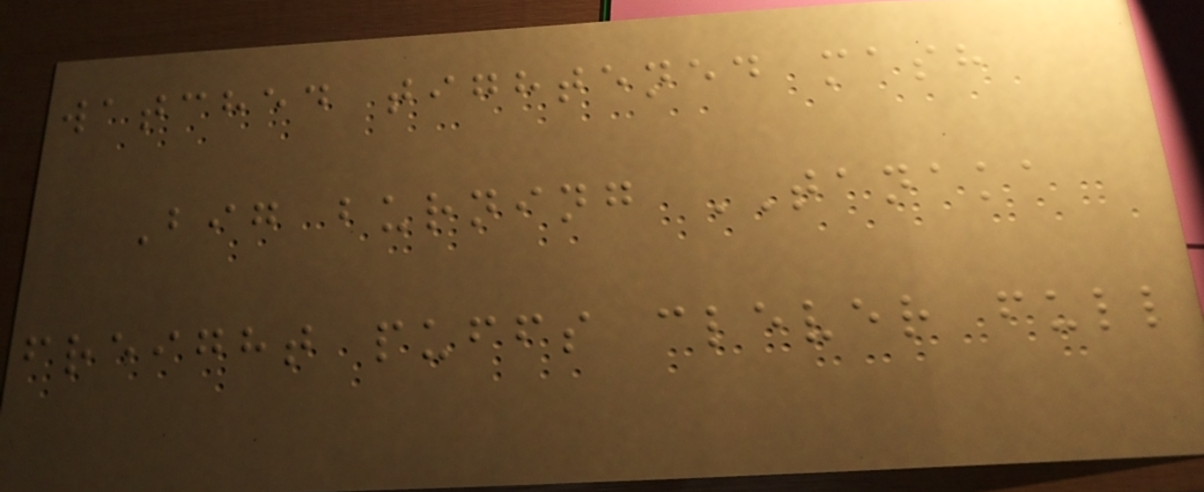watched tightened mash
Big burning TANAKA
freight puffs clever full
